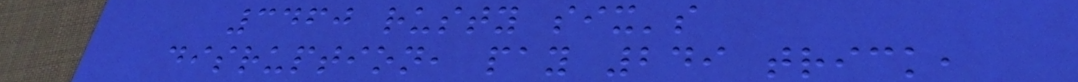3460 rusty six's
disruption, pay 249 trick,
